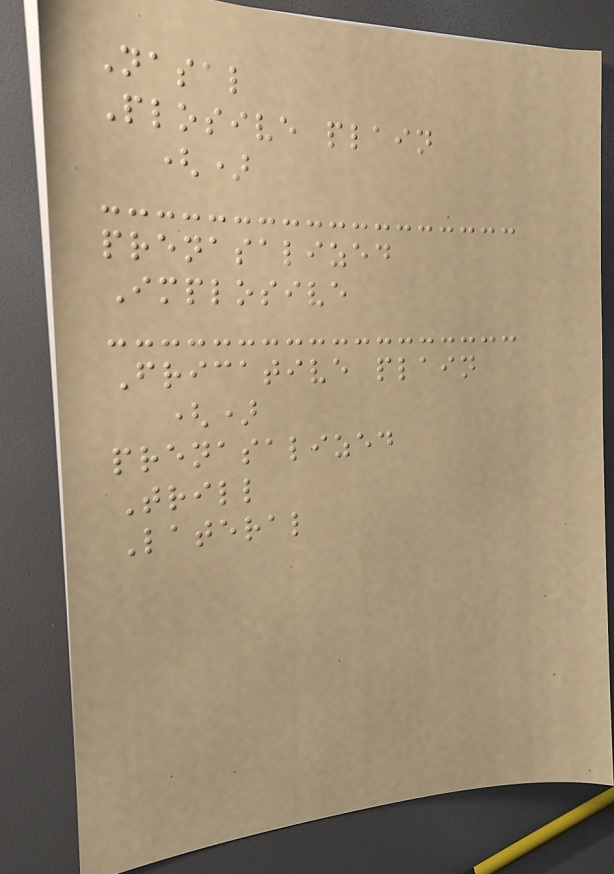Nasal
Plosive plain
()
prenasalized
Implosive
Fricative plain
()
prenasalized
Trill
Lateral
